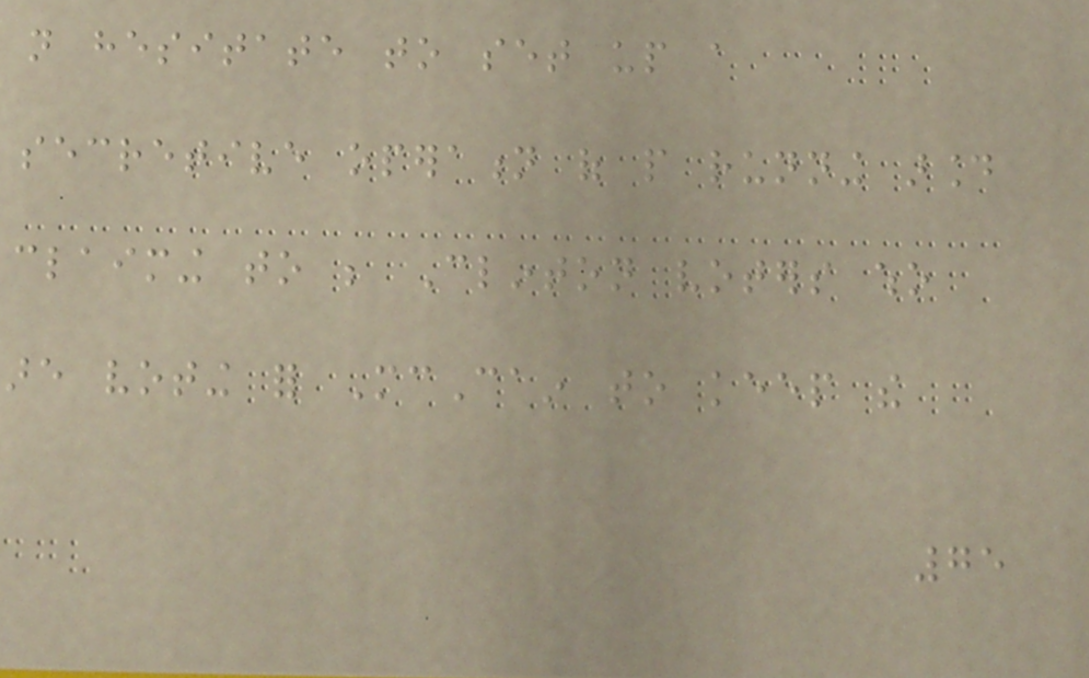not hesitate to set up a
secretive operation of people running around
claiming to be Clinton voters who
are voting for McCain to keep the
75
